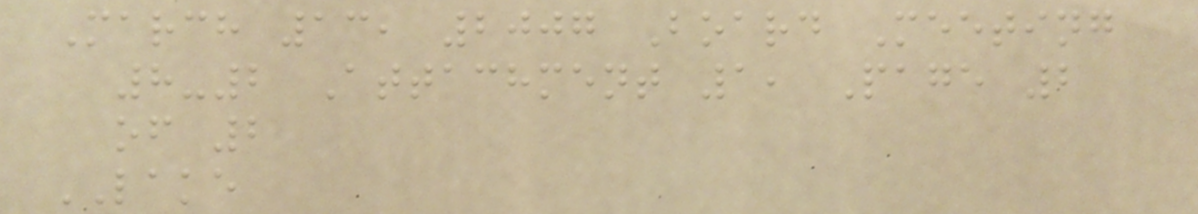March 13, 2007 Board Meeting
8-2 Attachment 1, Page 2
of 2
LAKE
